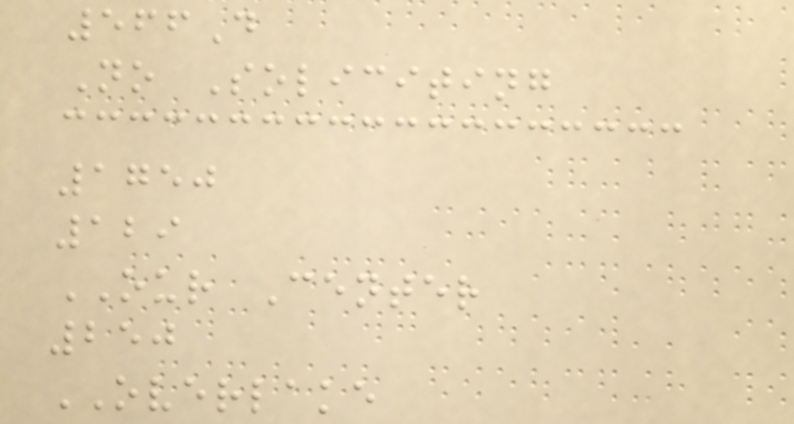566D
No Soliciting
1750
129
OUR Center
250
OVERLAKE
